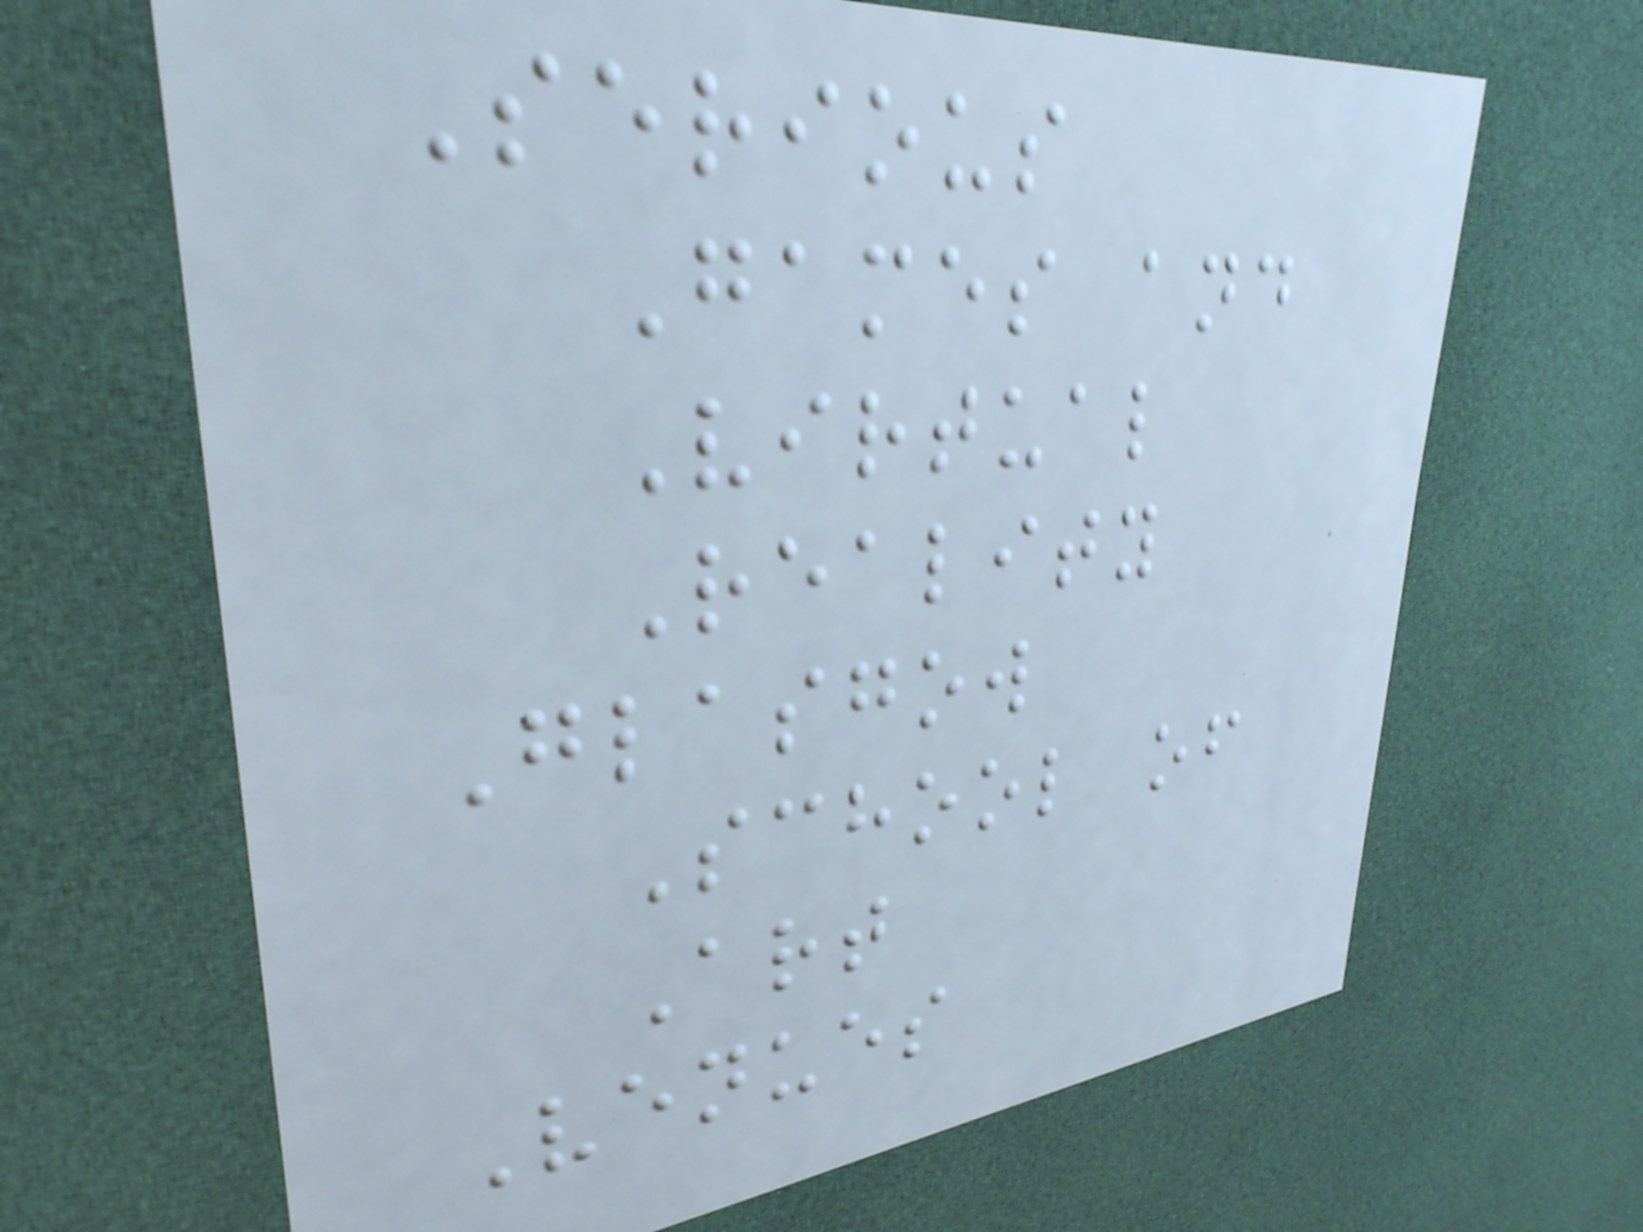Serious
Games and
Virtual
Reality
Glasgow
School of
Art
Venues
